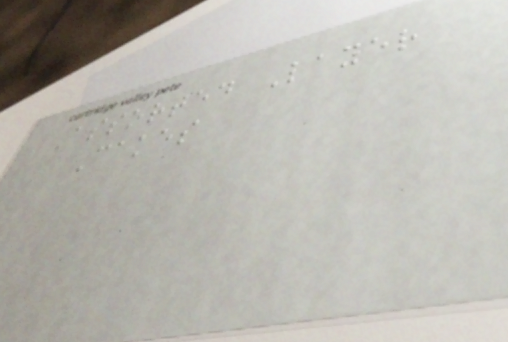Assorted Layer
Cakes
